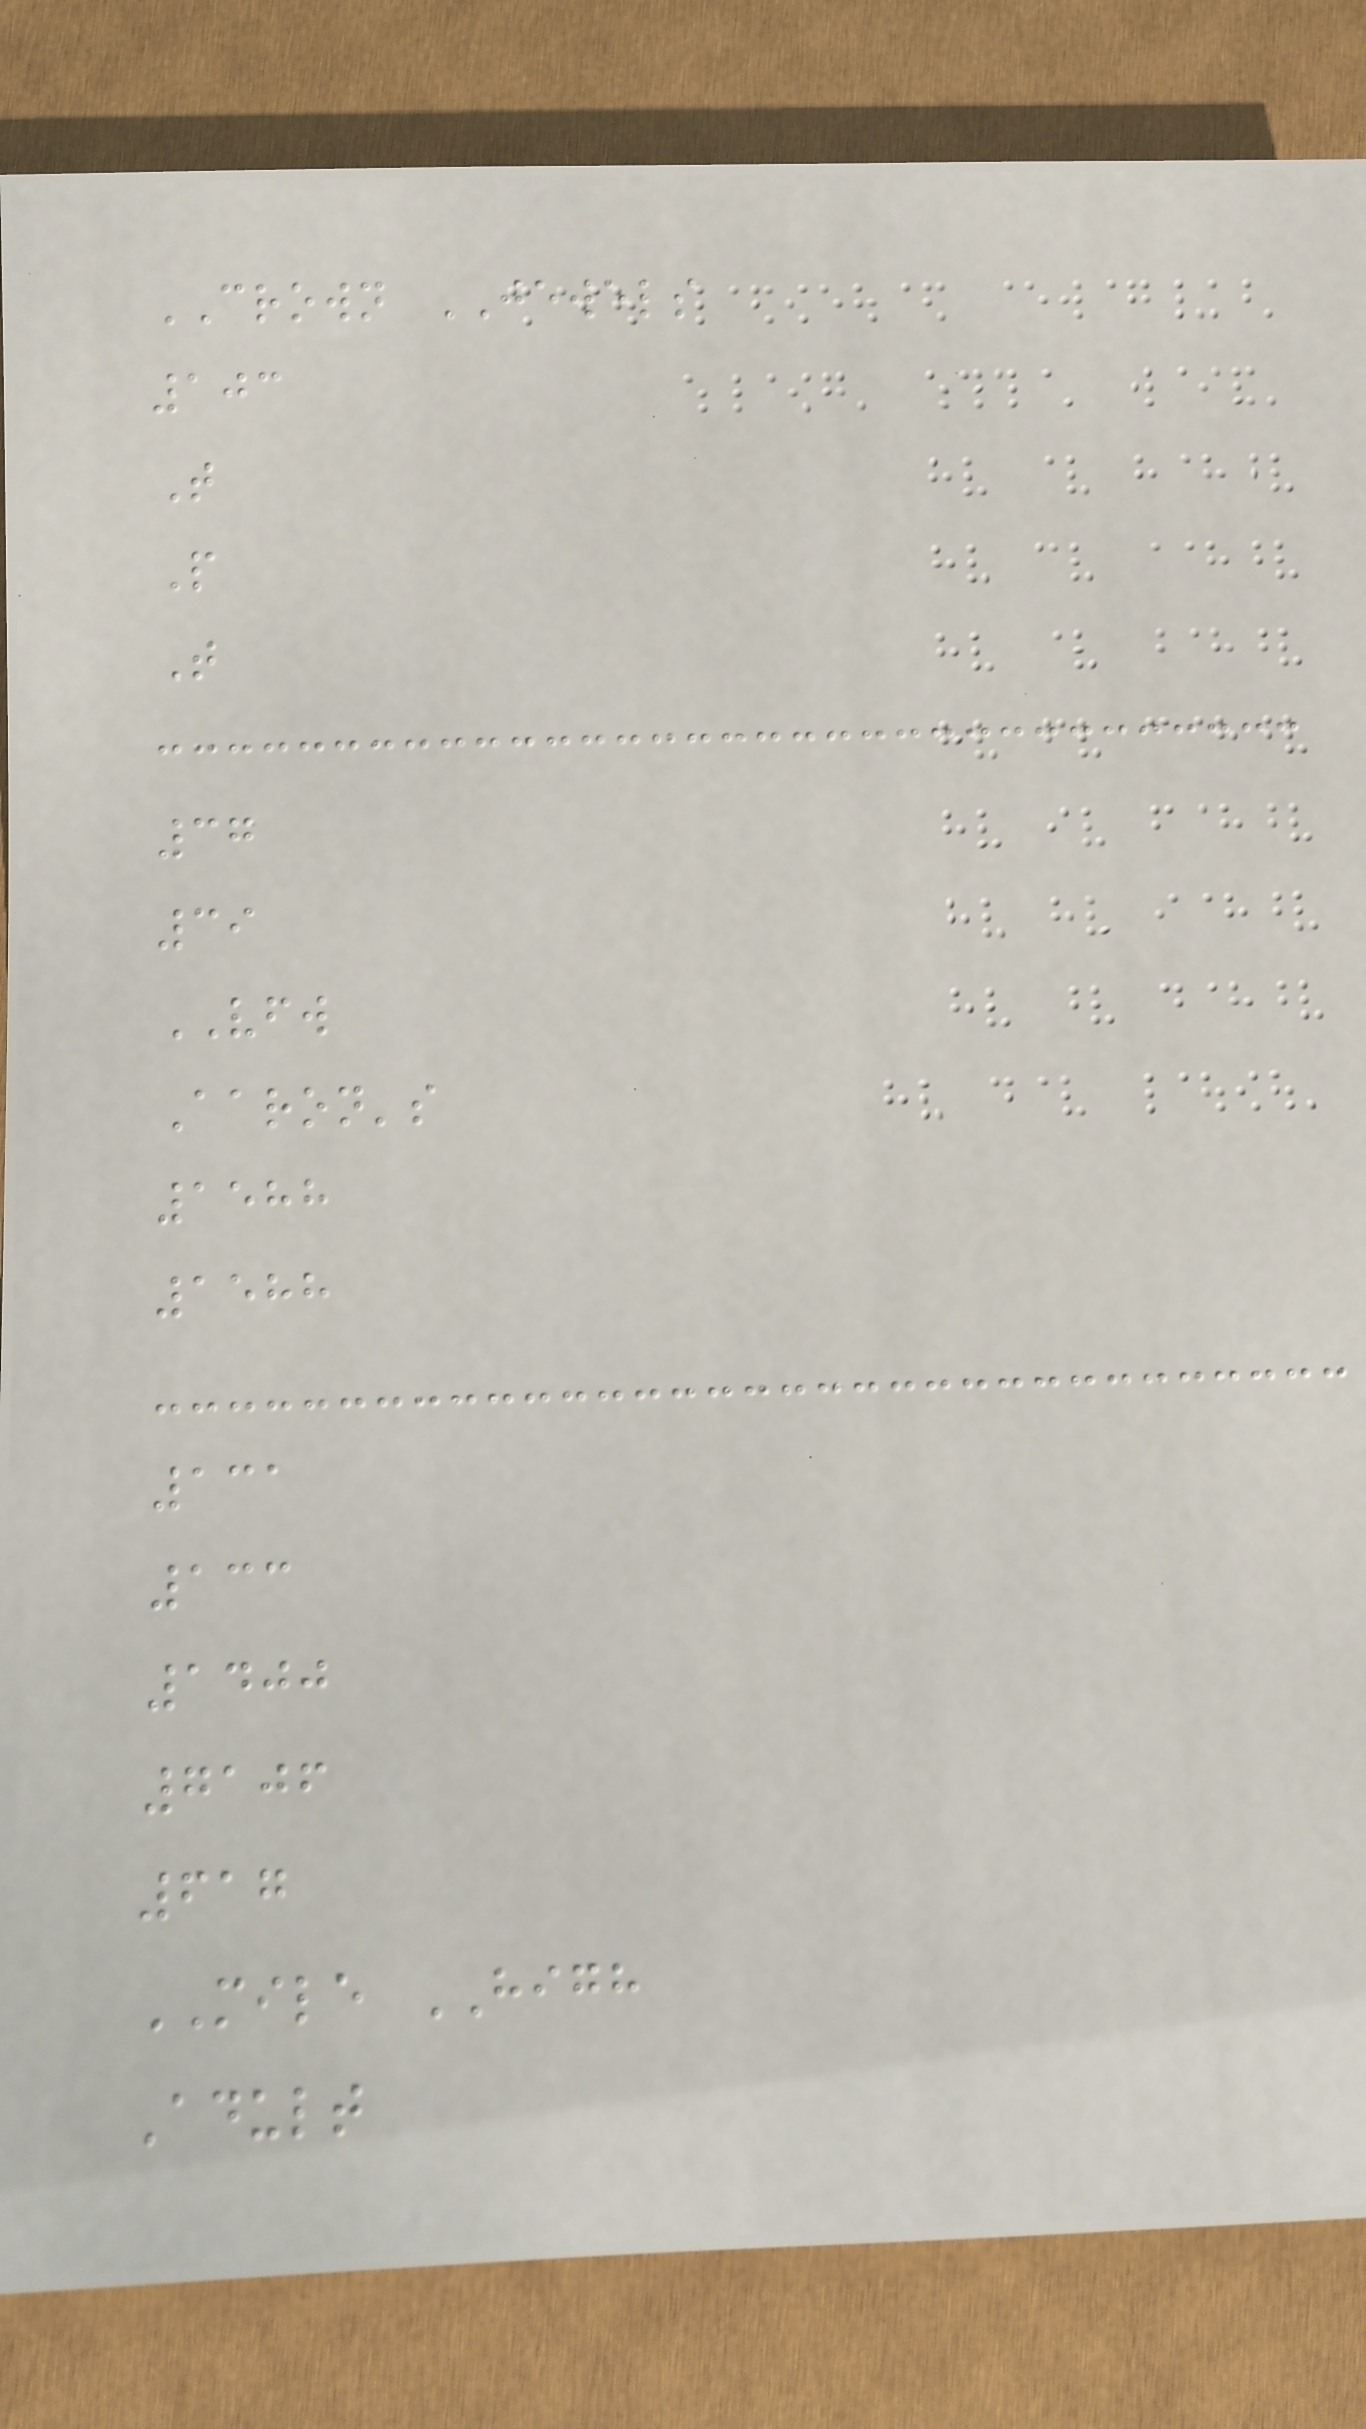CROWN JEWELS
103
T
P
T
37
39
VFW
Aaron's
1588
1588
131
133
1400
7106
617
MILE HIGH
Adult
